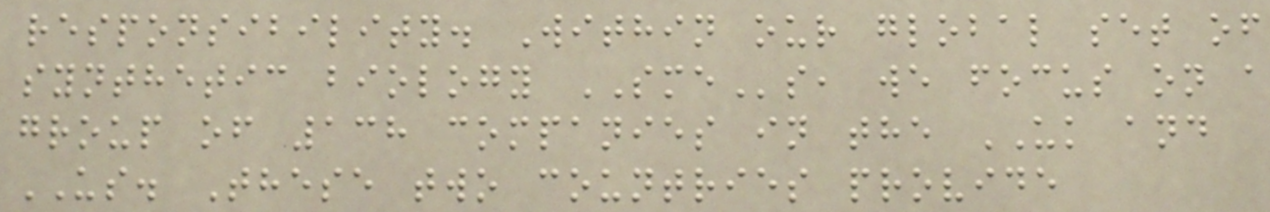responsibility. Within our global set of
synthetic biology SMEs, we focus on a
group of 138 companies in the UK and
US. These two countries provide
